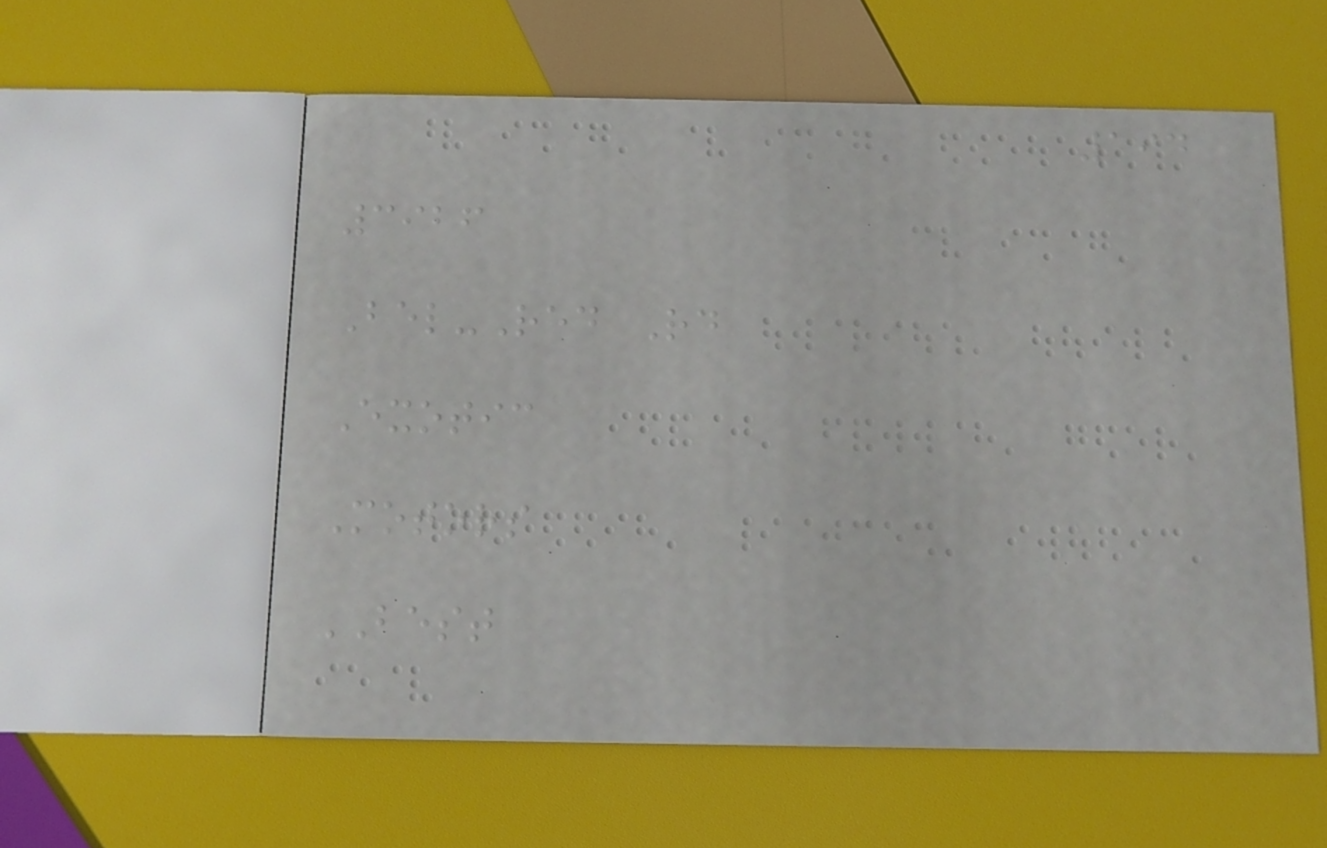194
3926
Bel-Red Rd
Exotic
Motors
BEST
